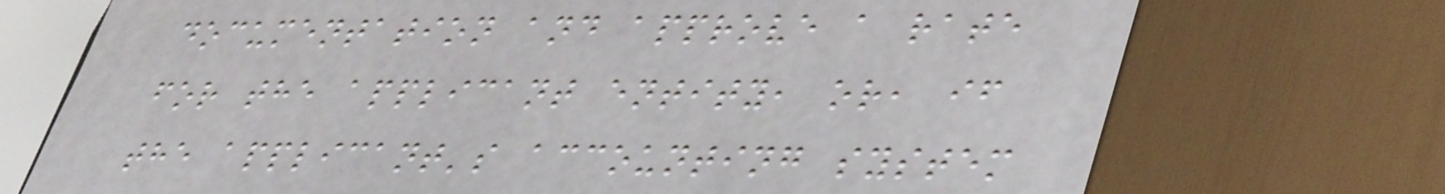documentation and approve a rate
for the applicant entity, or, if
the applicant's accounting system
